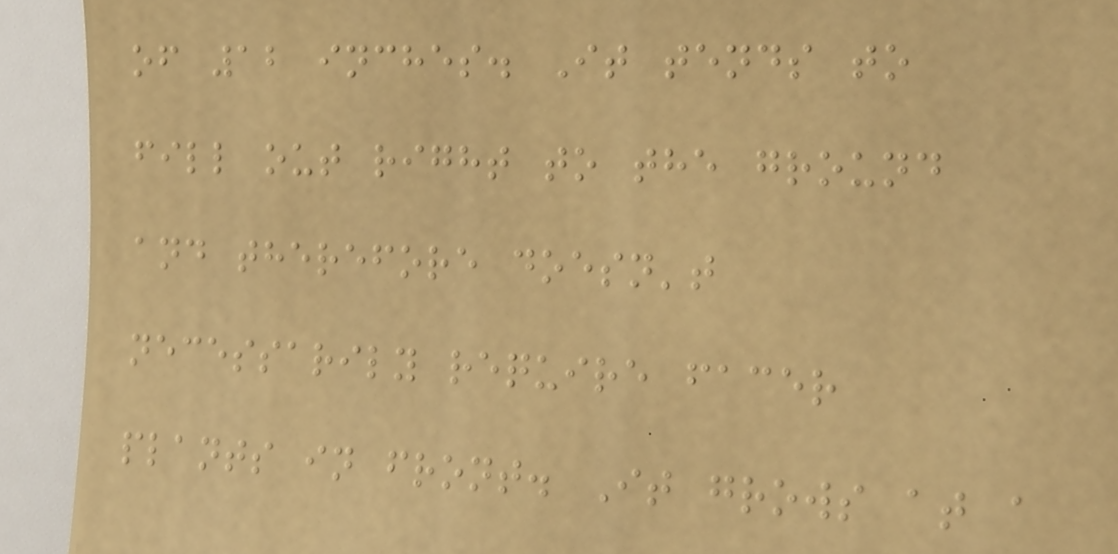of 12 inches. It tends to
fill out right to the ground
and therefore doesn't
necessarily require facer
plants in front. It grows at a
